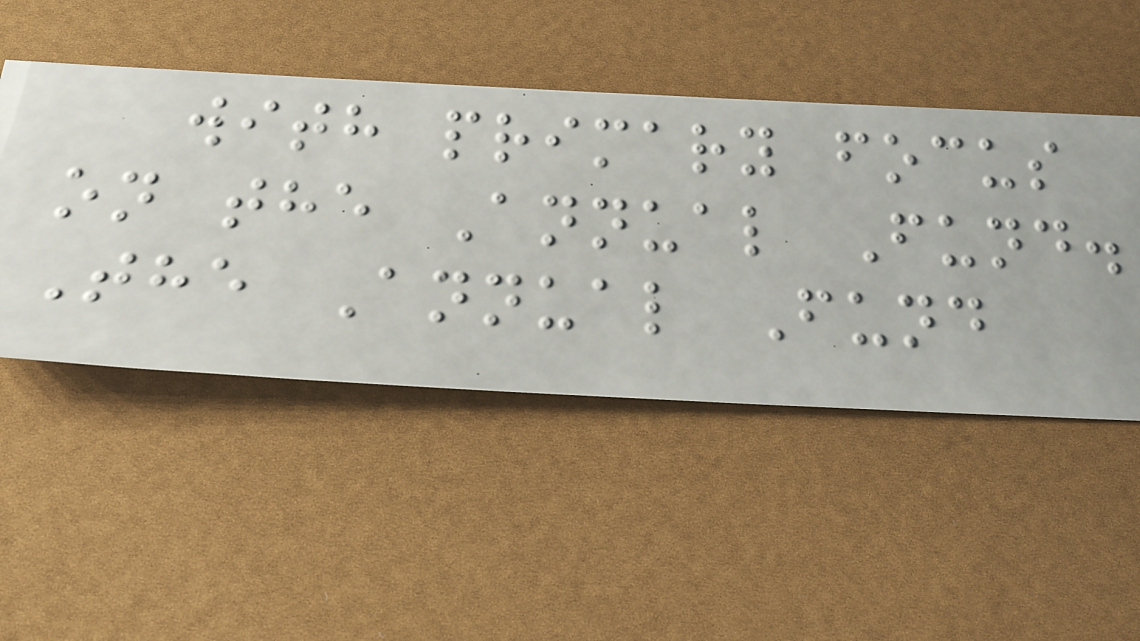with primary focus
on the Annual Fund.
The Annual Fund
